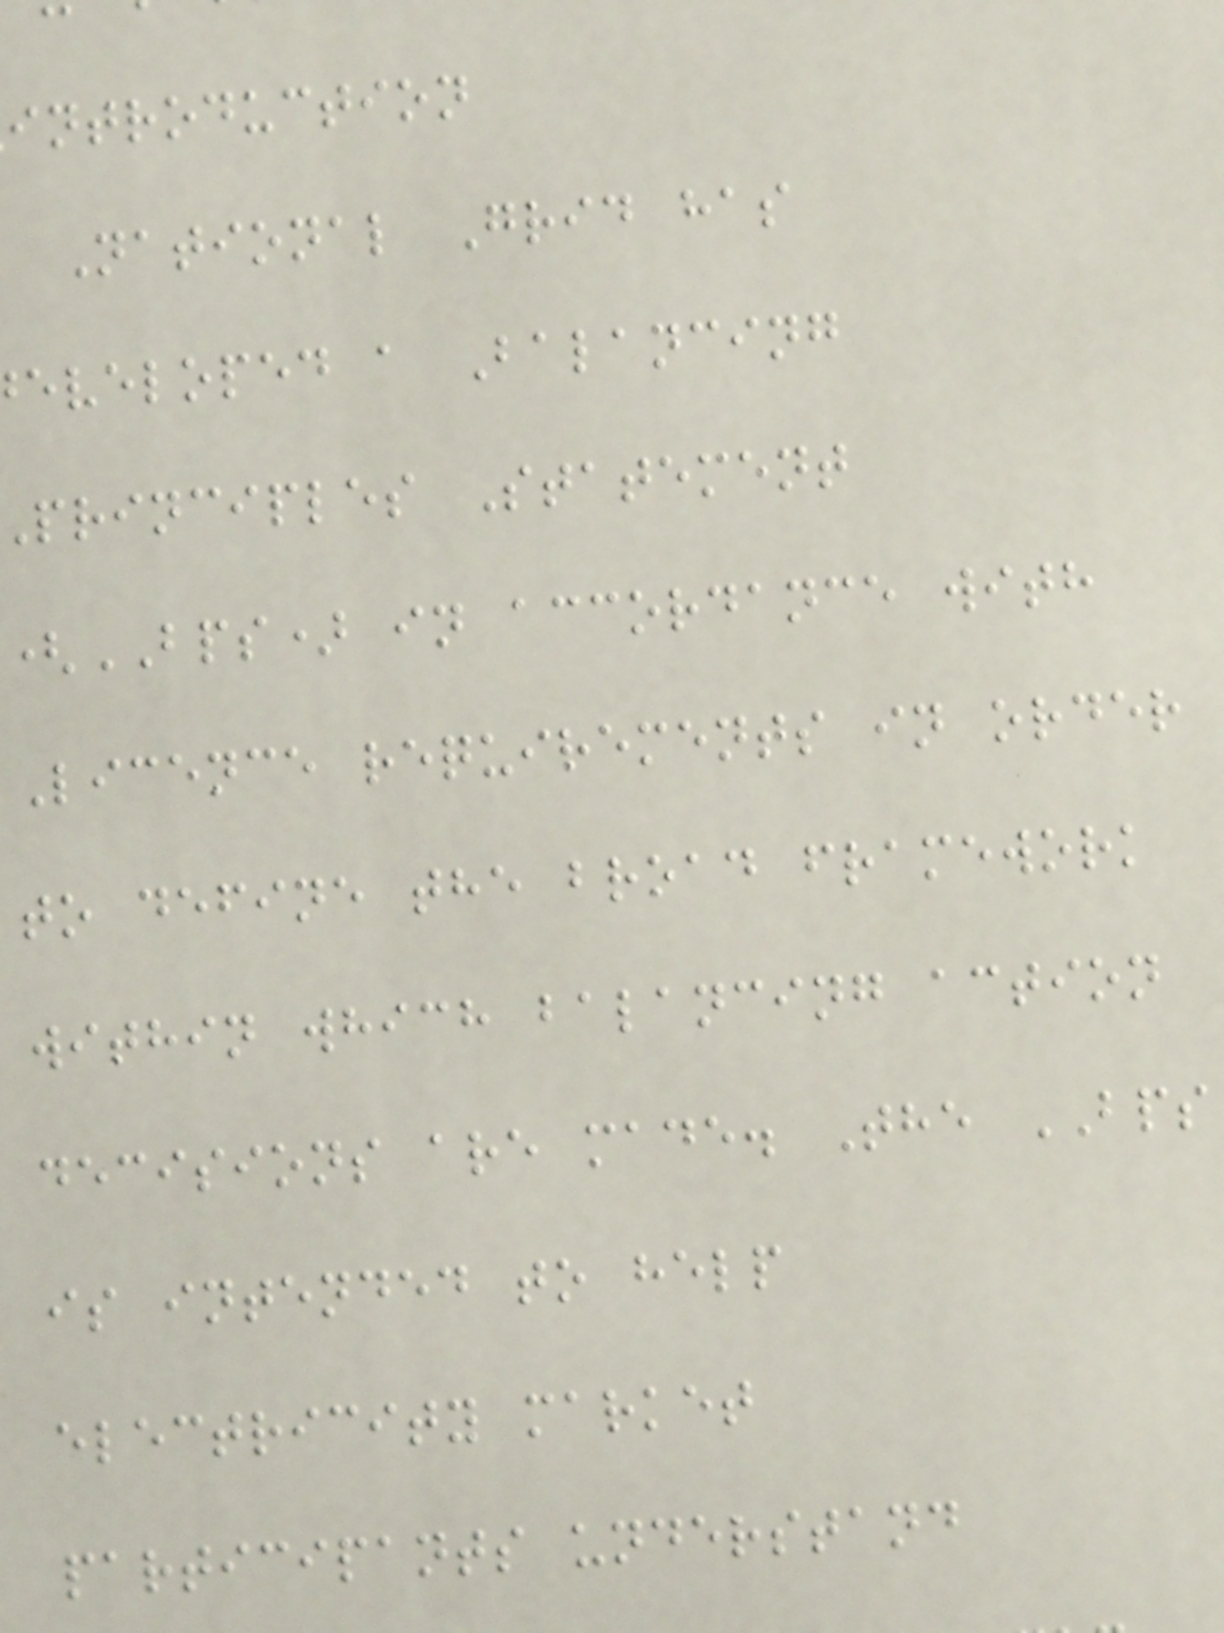introduction
National Grid has
eveloped a Balancing
principles Statement
(BPS) in accordance with
Licence requirements in order
to define the broad framework
within which balancing action
decisions are made. The BPS
is intended to help
electricity market
participants understand
